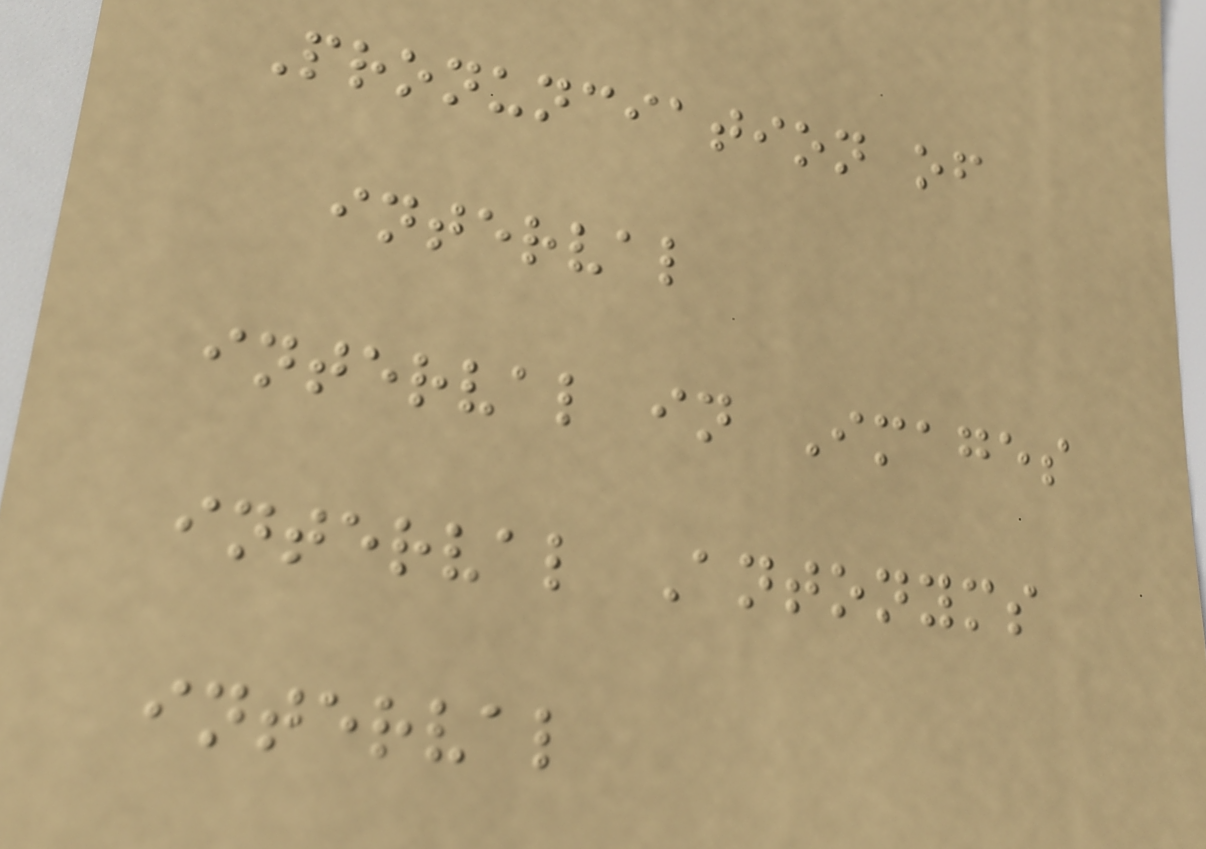Pronunciation of
interval
interval in Images
interval Antonyms
interval
